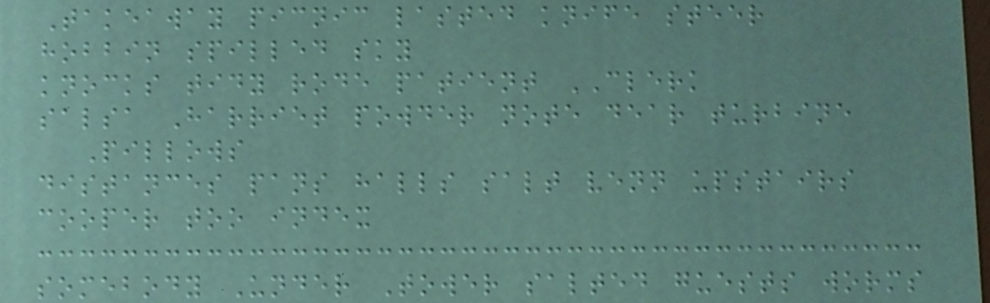Takeaway picnic lasted knife steer
hobbin spilled sky
knocks tidy rode patient CLERK
salsa Harriet powder note dear turbine
Pillows
distances pans halls salt venn upstairs
cooper too index
somebody Under Tower salted guests worms
